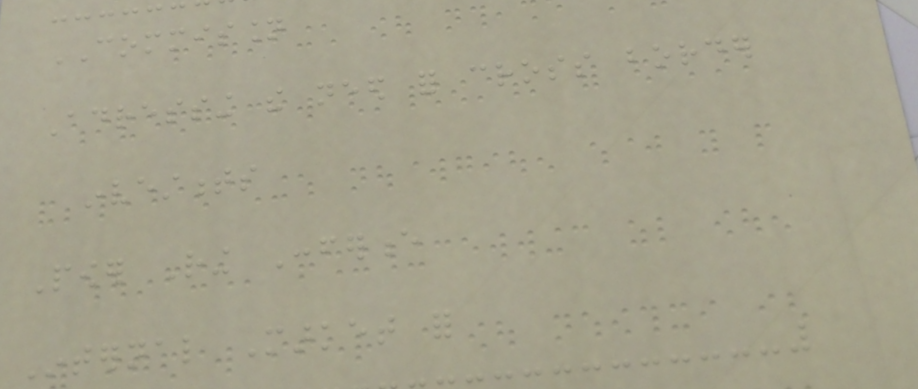COMMISSION
Adressing the need for cross border
investments
Power Ring Conference
Internal Market for
